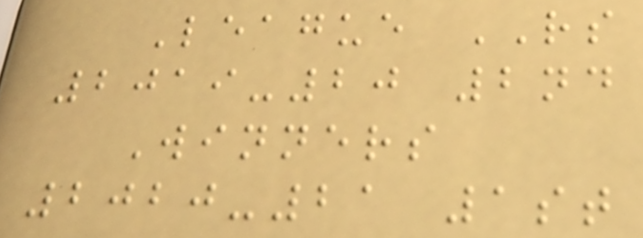League RS
2019-20 2nd
Winners
2020-21 1st
